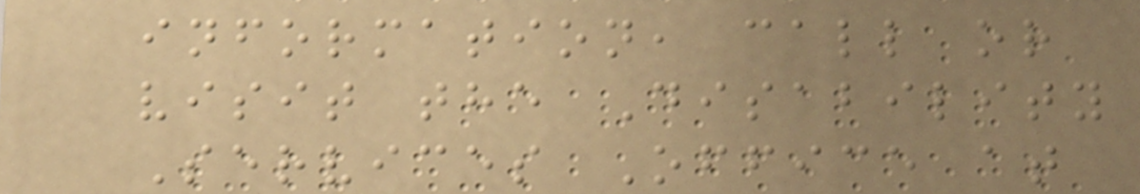information, call or
visit the Disability
Services Office at
